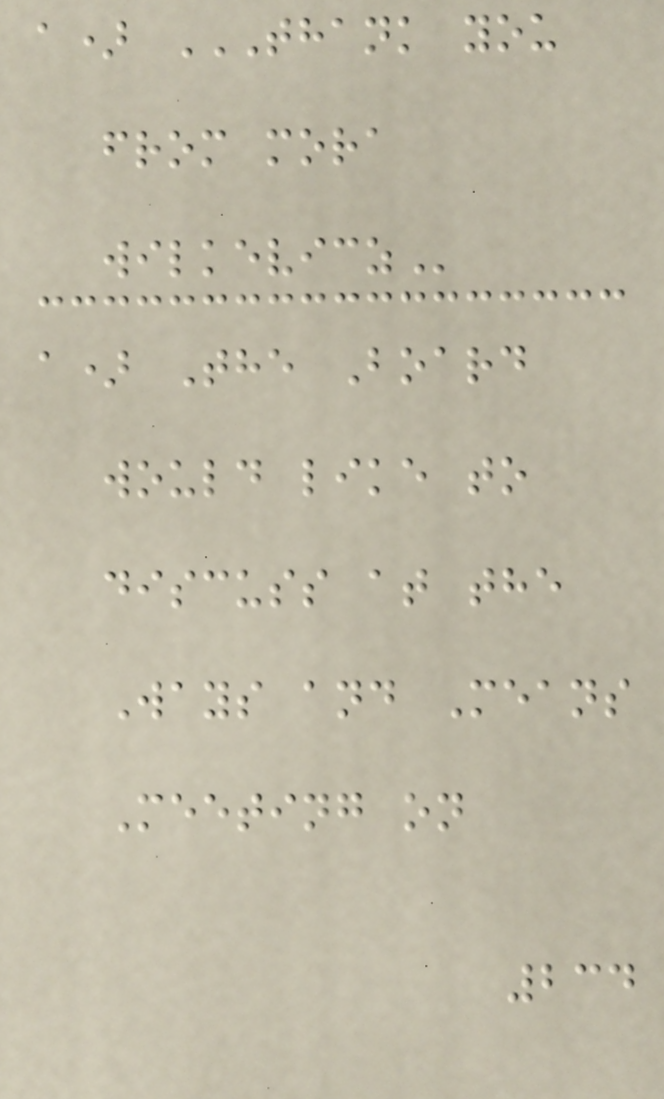a) THANK YOU
FROM MORA
WILKEVICZ
a) The Board
would like to
discuss at the
Ways and Means
Meeting on
234
